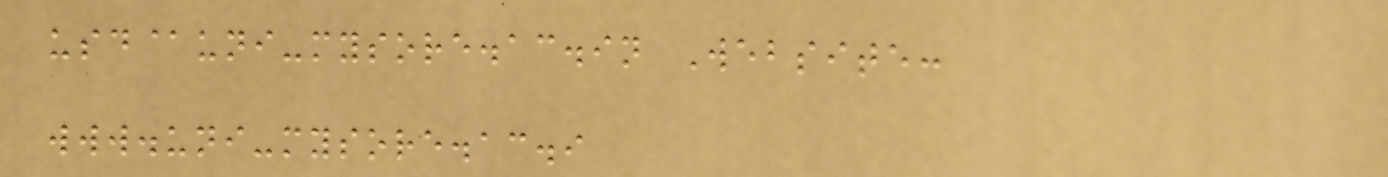usd@uni-mysore.ac.in Website:
www.uni-mysore.ac.i
